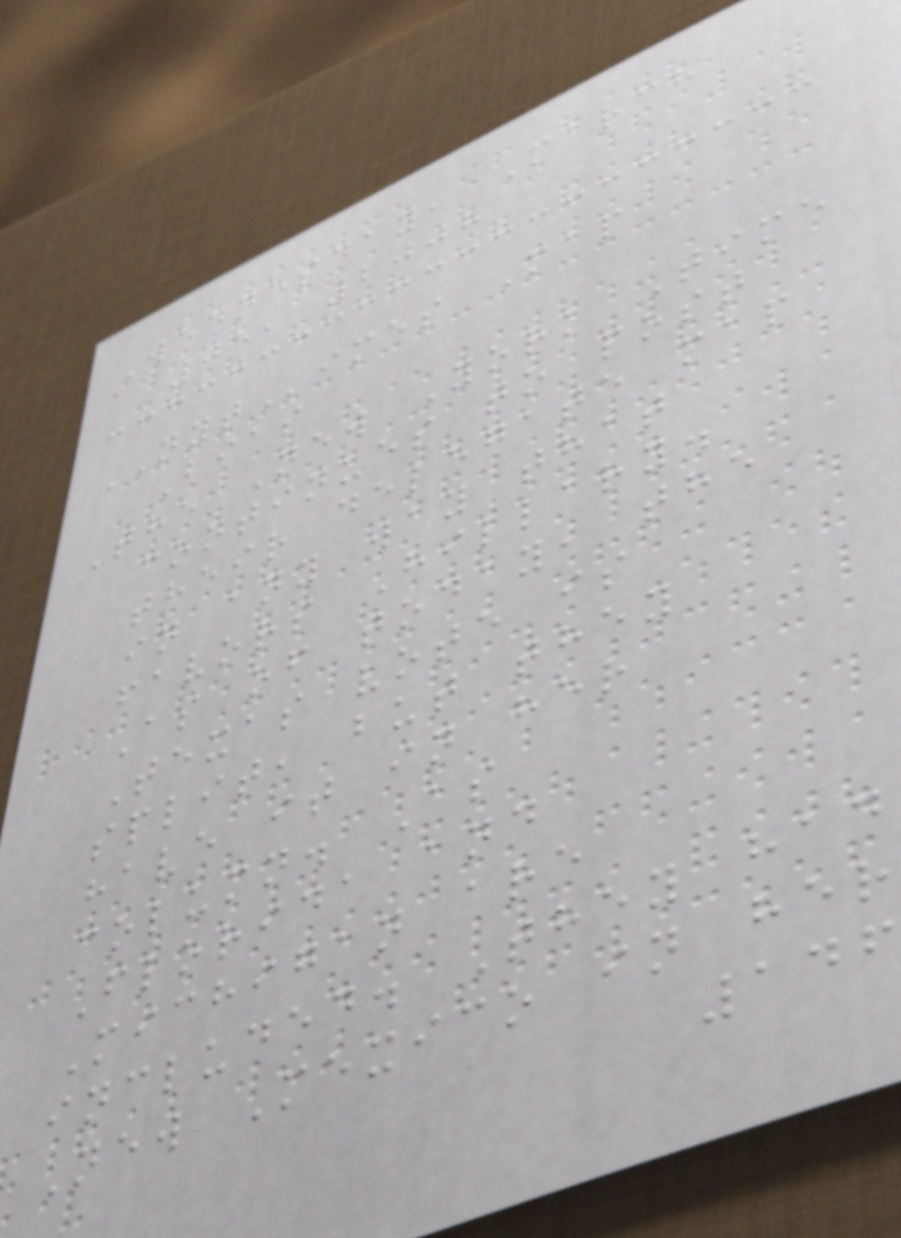Wednesday, March
05, 2008
NYTimes Map
Bias
The New York Time
continues to post
their delegate map
in any way that
favors Hillary.
As of today, the
Texas vote is
split, but they
have it in her
column. As
Florida and
Michigan are
included. They had
New Mexico in her
146
